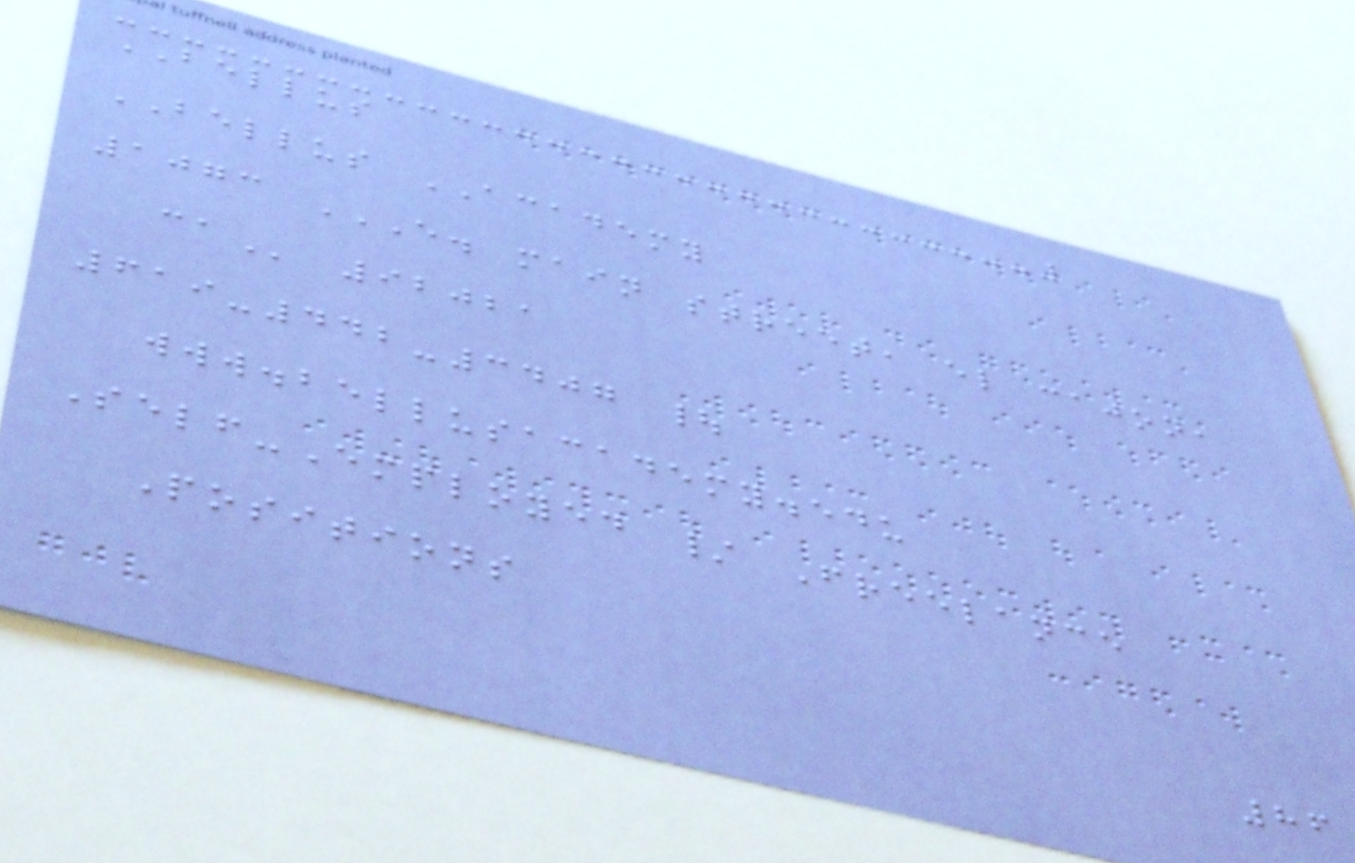BELLUS
BELLUS ACADEMY
1073 E. MAIN STREET, EL CAJON,
CA 92021
619-442-3407 |
www.bellusacademy.edu
Self-Employed / Freelance
Positions
86
